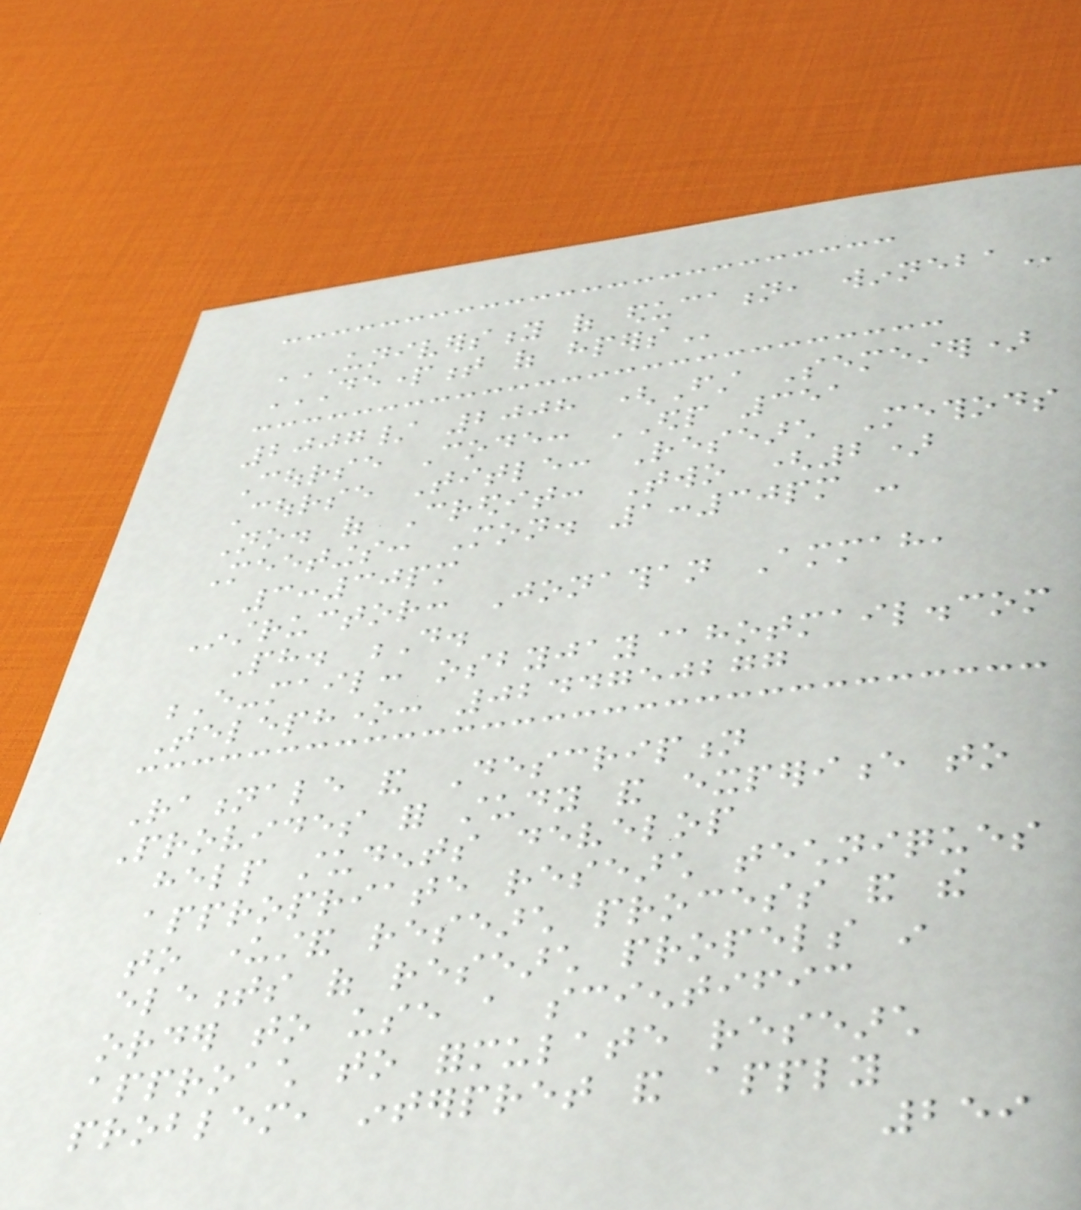UNIVERSITY OF EDUCATION, WINNEBA
DEPARTMENT OF HPERS
2007/ 2008 (First Semester)
Course Code: EDP 351
Course Title: Research Methods
No. of Credit: Two (2)
Meetings: Mon. 1:30pm -
3:30pm
Instructor: Jonathan Ammah,
Ph. D.
E-mail: osbyjay@hotmail.com
Telephone: 0244750277
Rationale and Description
Provides for study and experience to
help students develop
appropriate research techniques
to understand research process and the
elements of research propels in
order to use a scientific
approach to formulate research
problem, interpret and apply
259
